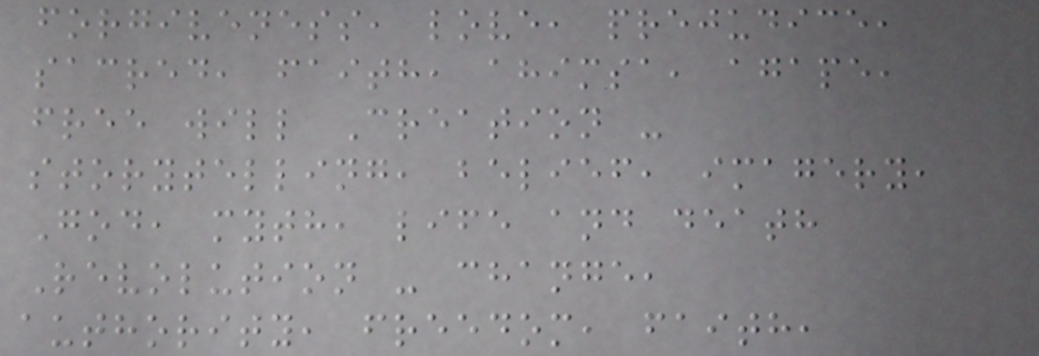forgiveness, love, prejudice,
sacred, faith, ahimsa, agape,
free will Creation -
storytelling, belief, imagery,
God, myth, life and death
Revolution - change,
authority, freedom, faith,
